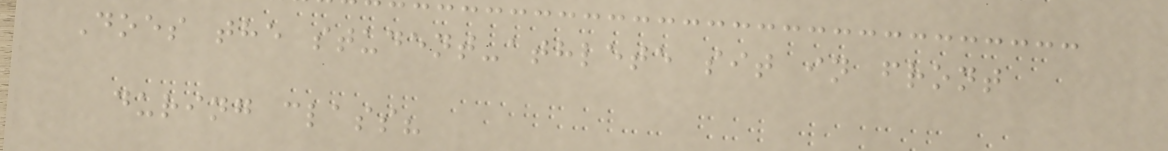Does the student-athlete sit in front
during class?
